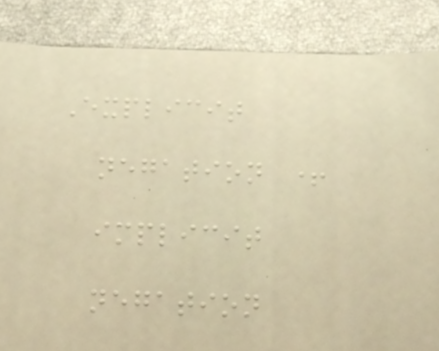Explicit
negation +
implicit
negation
